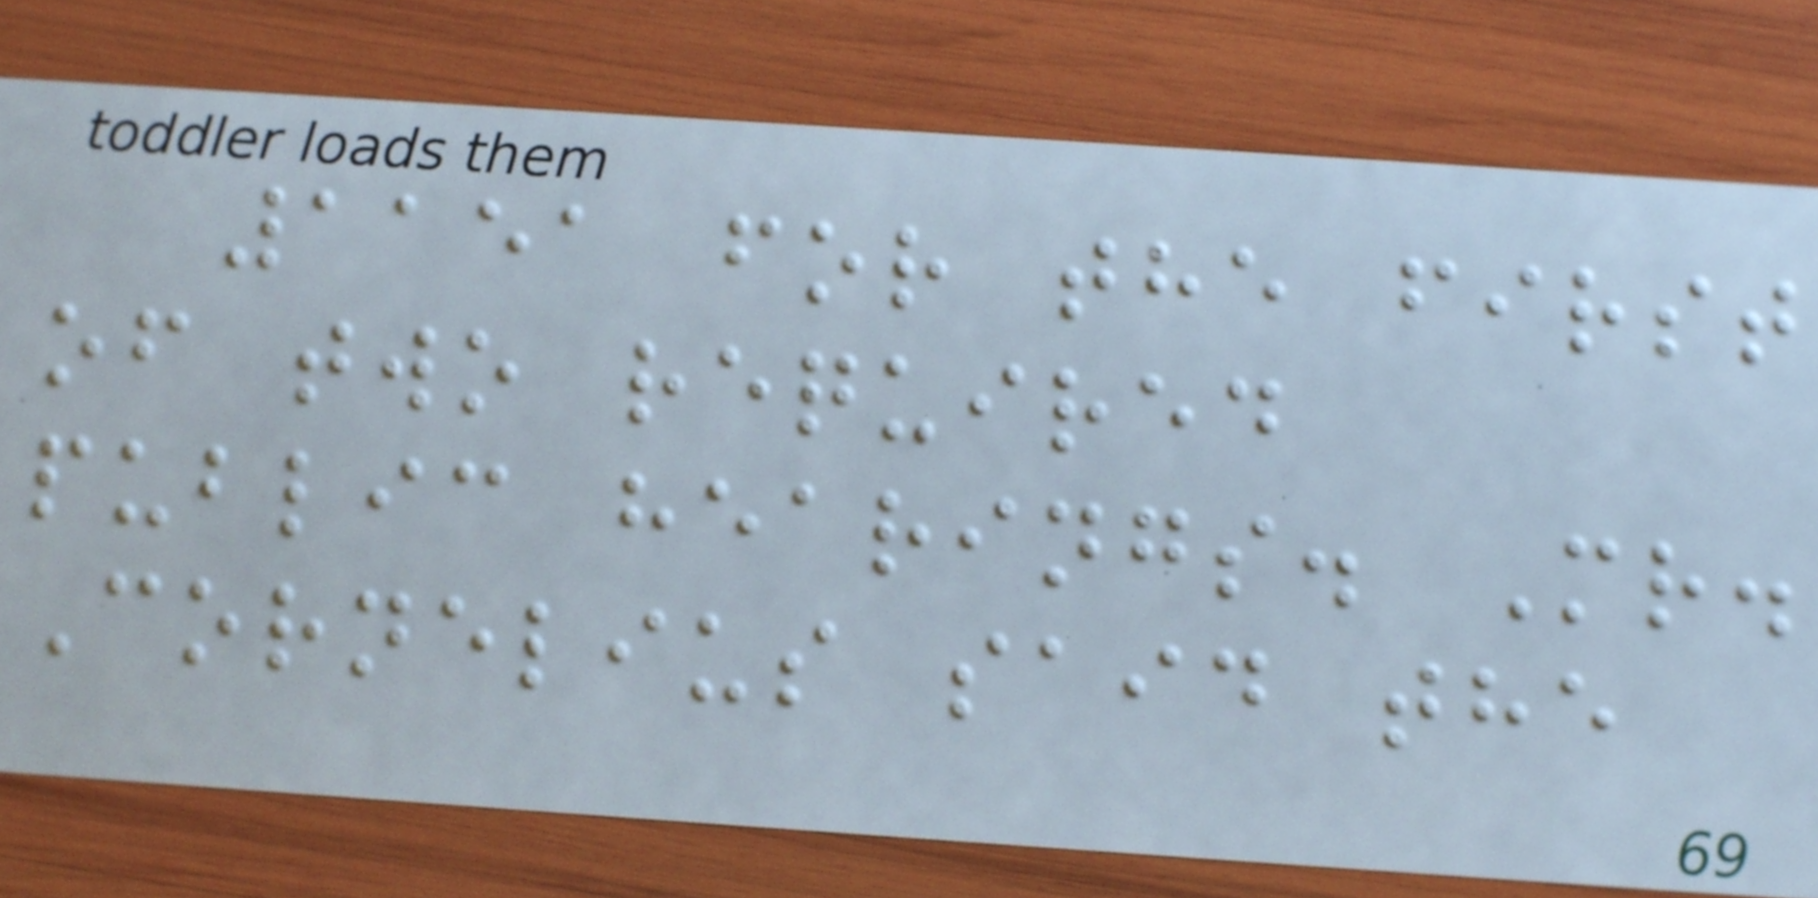1151 for the first
of two required
public hearings. Mr.
Cornelius said the
